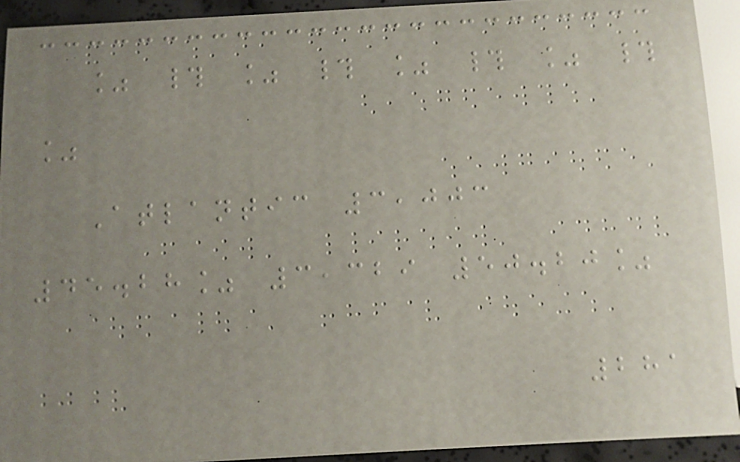% # % # % # % #
%
Atlantic 3,003
45.28% 3,329 50.20%
281
